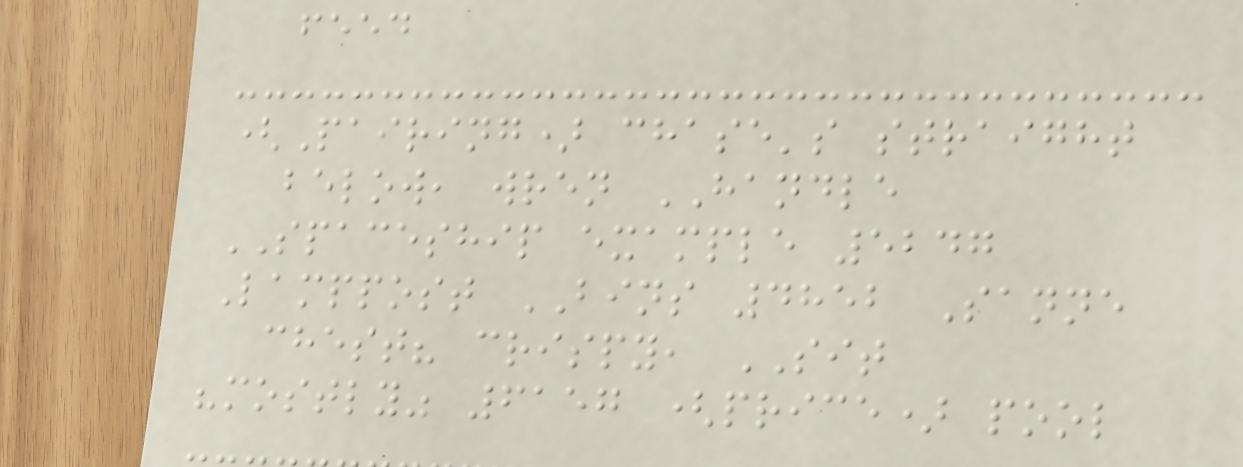feed
(Pairing) chase's straight
below, wren HANDLE
SPACESHIP example 5247
Lamppost BINS 4852 Sanne
chest? crispy, SIT
"mostly" 6157 (price) pool
